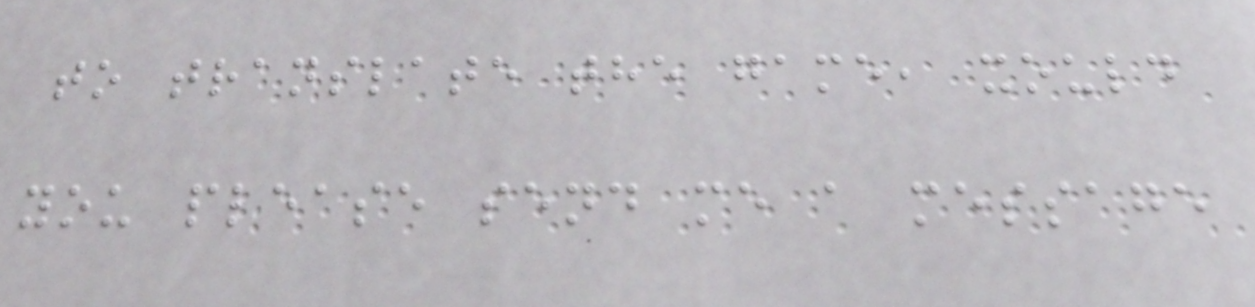to translate the game, xould
you please send me a message
